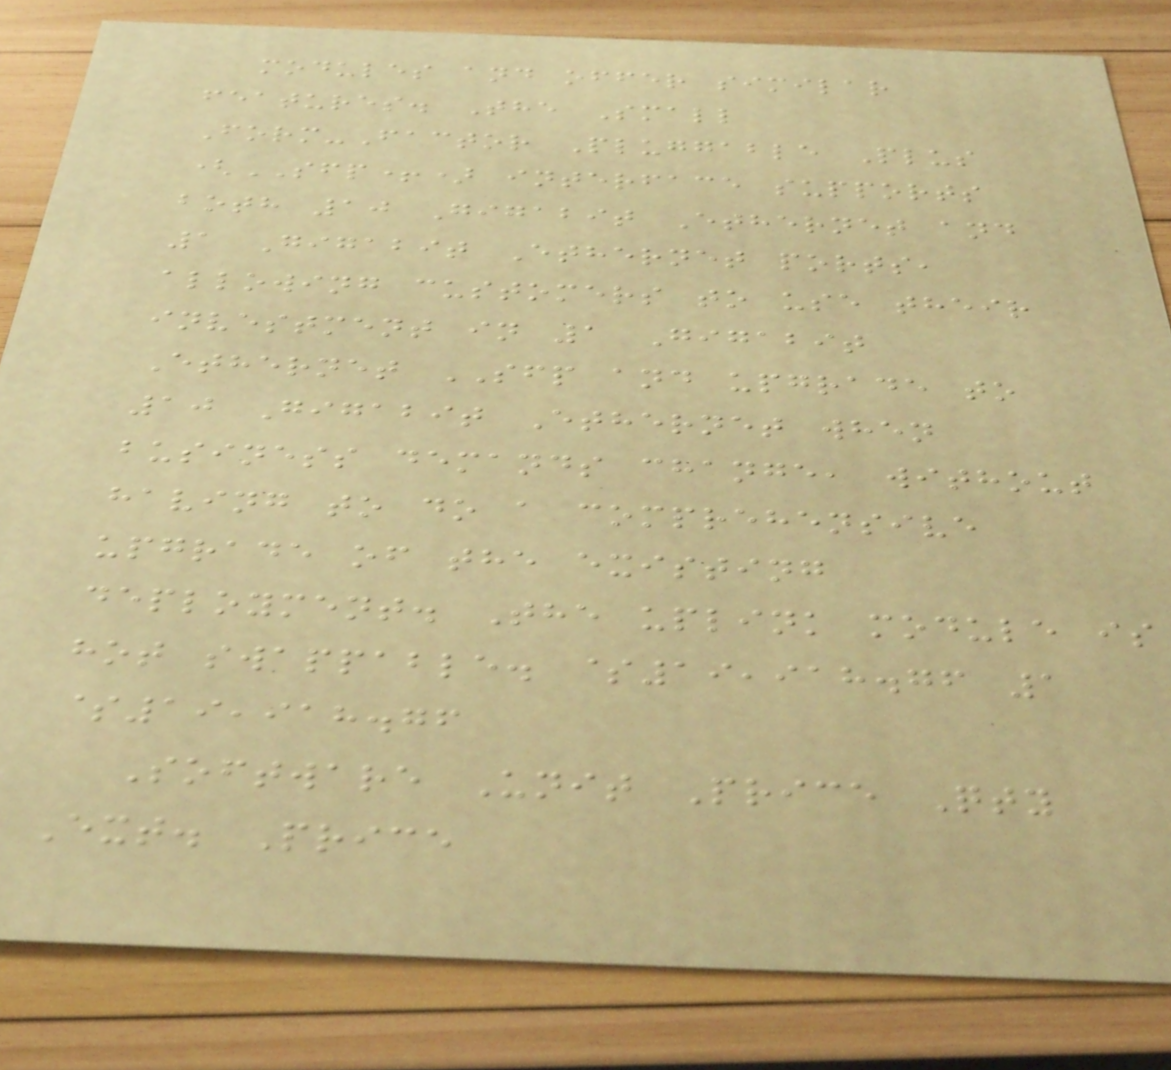modules and offer similar
features. The Small
Form-Factor Pluggable Plus
(SFP+) interface supports
both 10 Gigabit Ethernet and
1 Gigabit Ethernet ports,
allowing customers to use their
investment in 1 Gigabit
Ethernet SFP and upgrade to
10 Gigabit Ethernet when
business demands change, without
having to do a comprehensive
upgrade of the existing
deployment. The uplink module is
hot swappable. $19,918.76 1
$19,918.76
Software Unit Price Qty
Ext. Price
